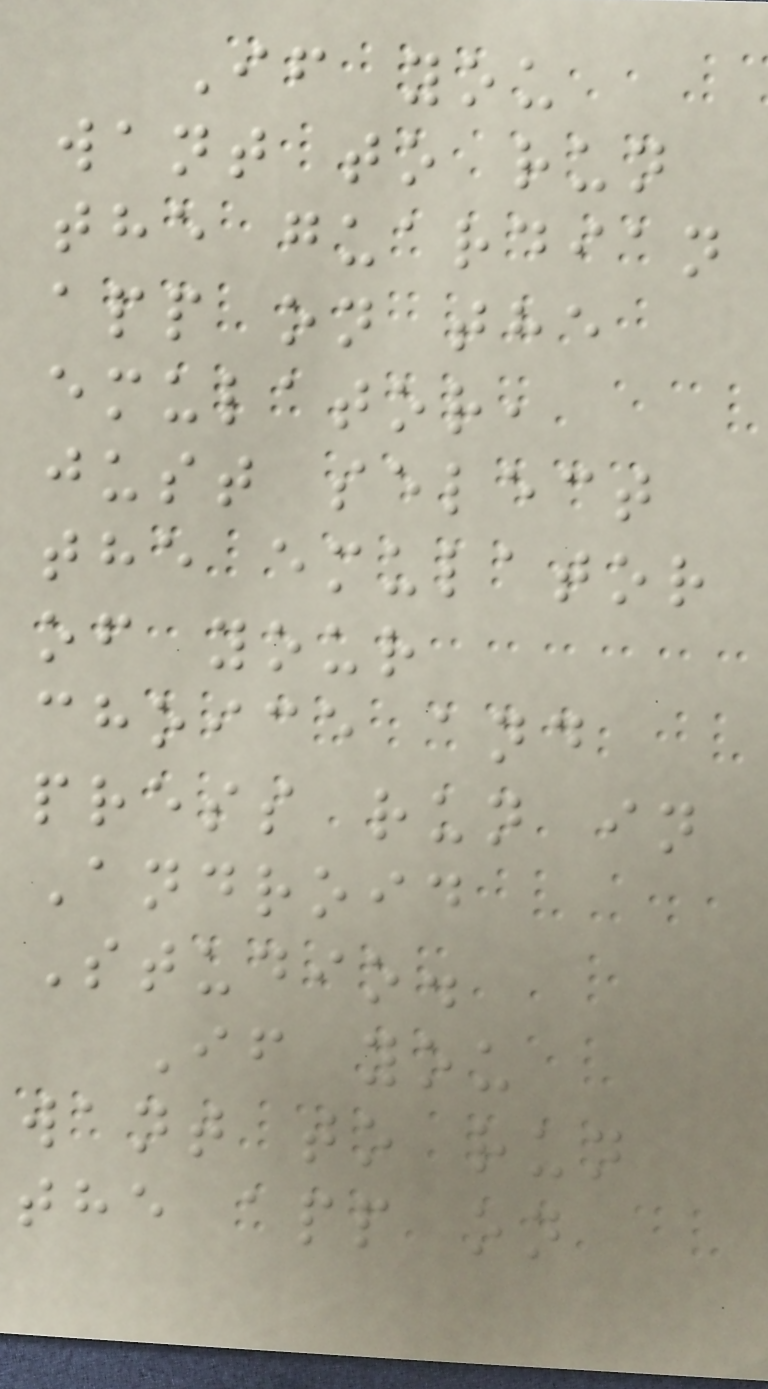If you
want to run
the guardian
app on the
emulator,
just select
the emulator
of your
choice and
press run in
Android
Studio.
If you
want to run
the app on
